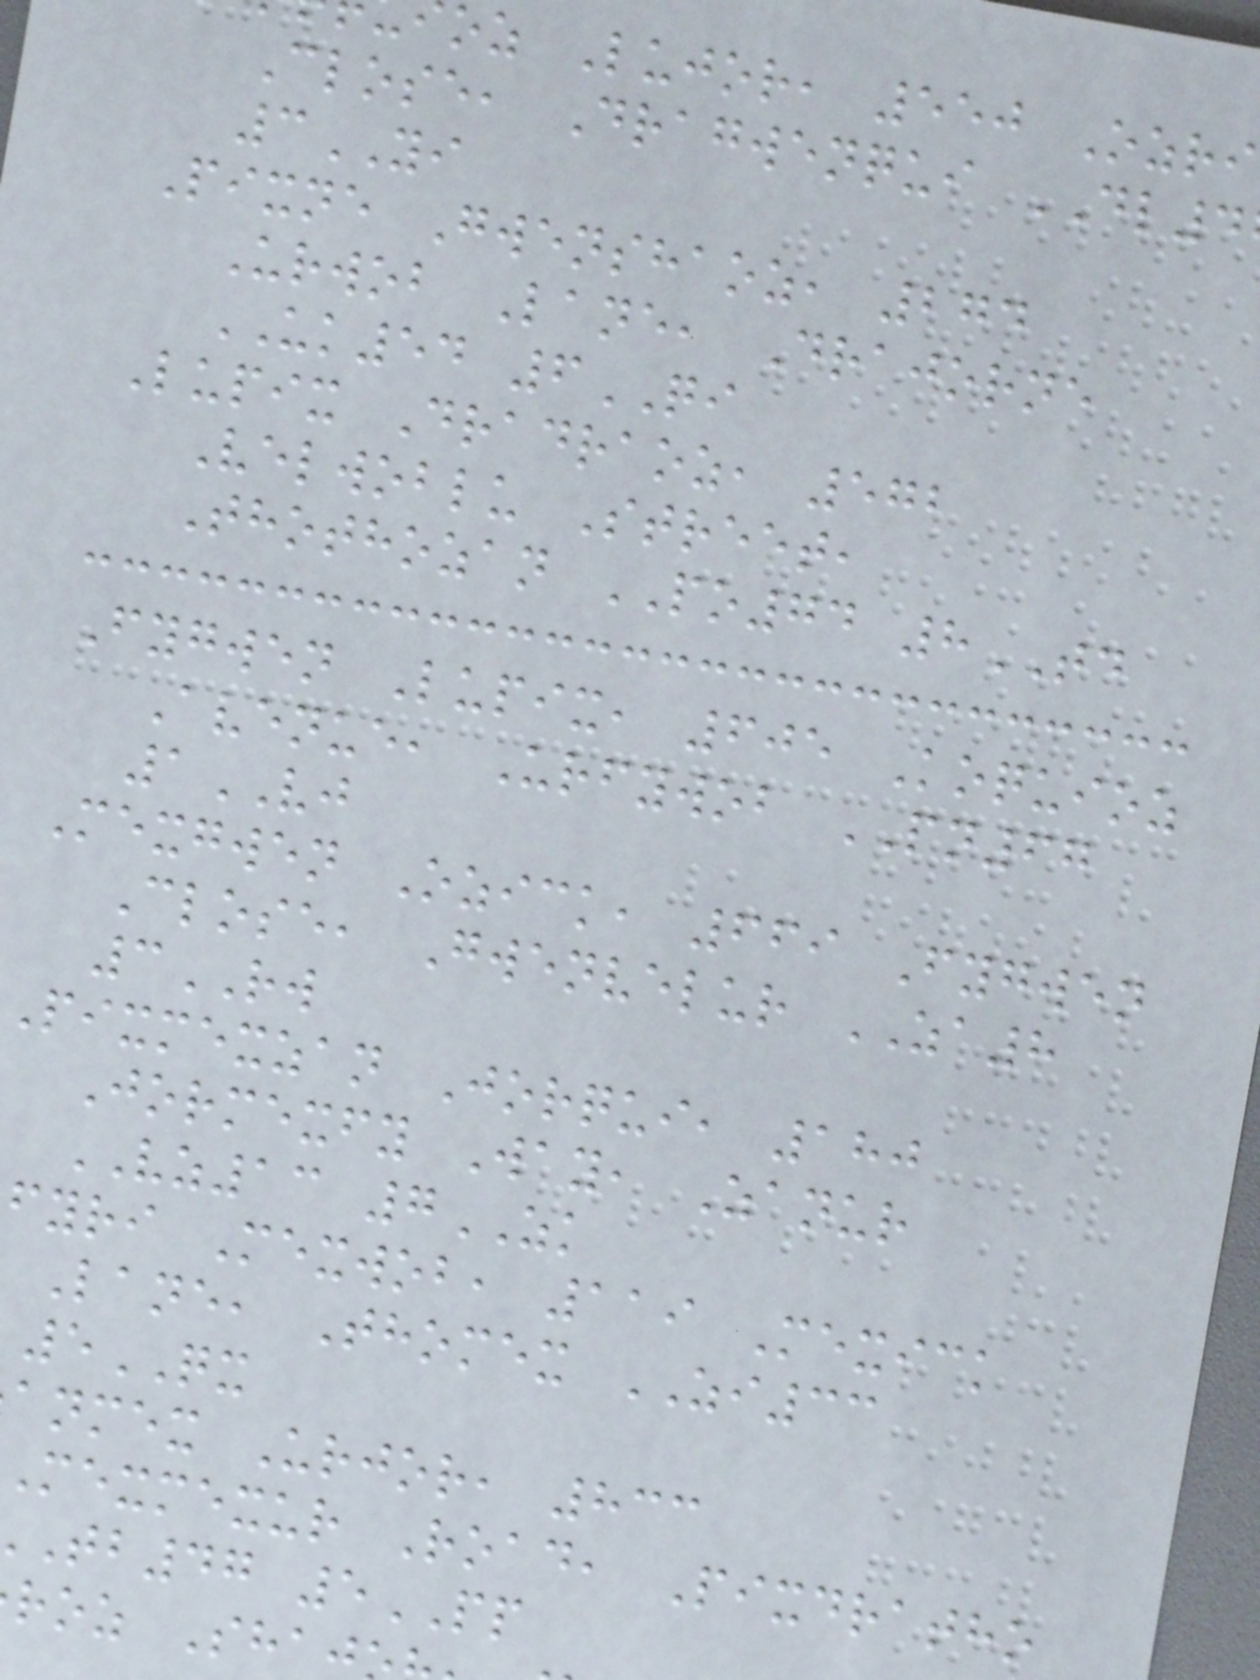oz Lujor, 550 Ozri
Close, Dragwenqui DL4
3YI
Pixne Gwenshaoz, 274
Urwob Lane, Drajorne
UK54 6QI
Lupix Dradraoz, 572
Velwoblu Street,
Thothozan PO74 8TD
Fygwen Lupix, 605 Koquioz
Avenue, Urfywob PN67
1VJ
Mexgwen Ozick, 669 Fygwen
Close, Gwenvelur ZA8
3RW
Pixmexzan Jorqui, 180
Jormexfy Way, Zanur
VZ13 7ZK
fyri Mexwob, 119 Mexick
Lane, Thomex ZI33
5QX
anmex Urjor, 833
mexmexur Road, Pixdratho
tb47 5PP
roz Sha
